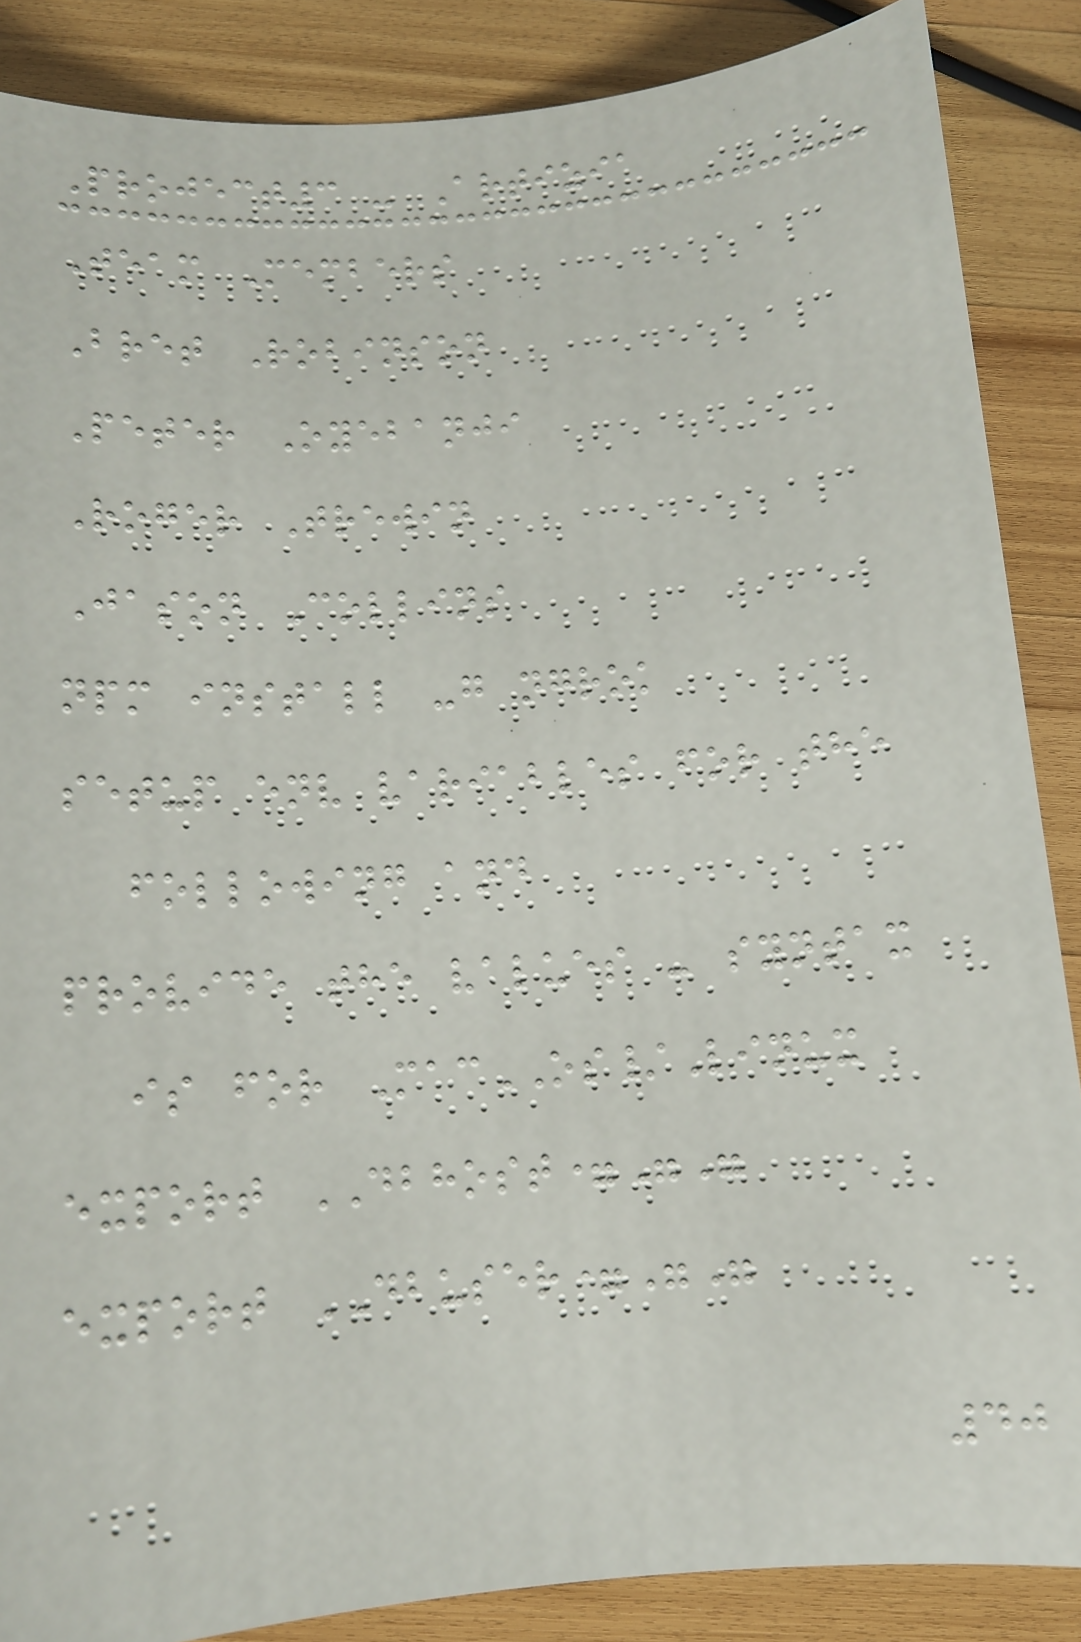Project3 - Artizia
Team Members
Bret Robinson
Peter Oyebanji
Roger Trewin
Jason Collins
npm install -g ngrok
setup env variables for the
following and
provide the values - syntax
is for MacOS/Linux
export DBHOST=""
export DBUSER=""
40
